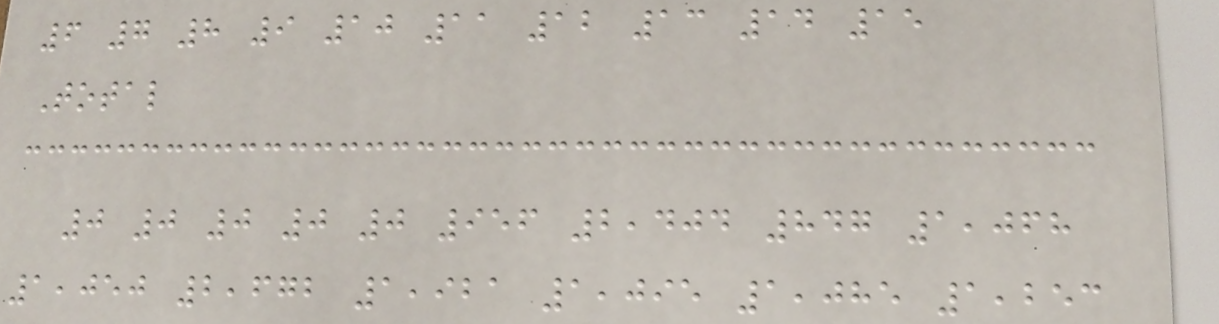6 7 8 9 10 11 12 13 14 15
Total
0 0 0 0 0 956 2,404 847 1,068
1,050 2,672 1,921 1,095 1,085 1,253
